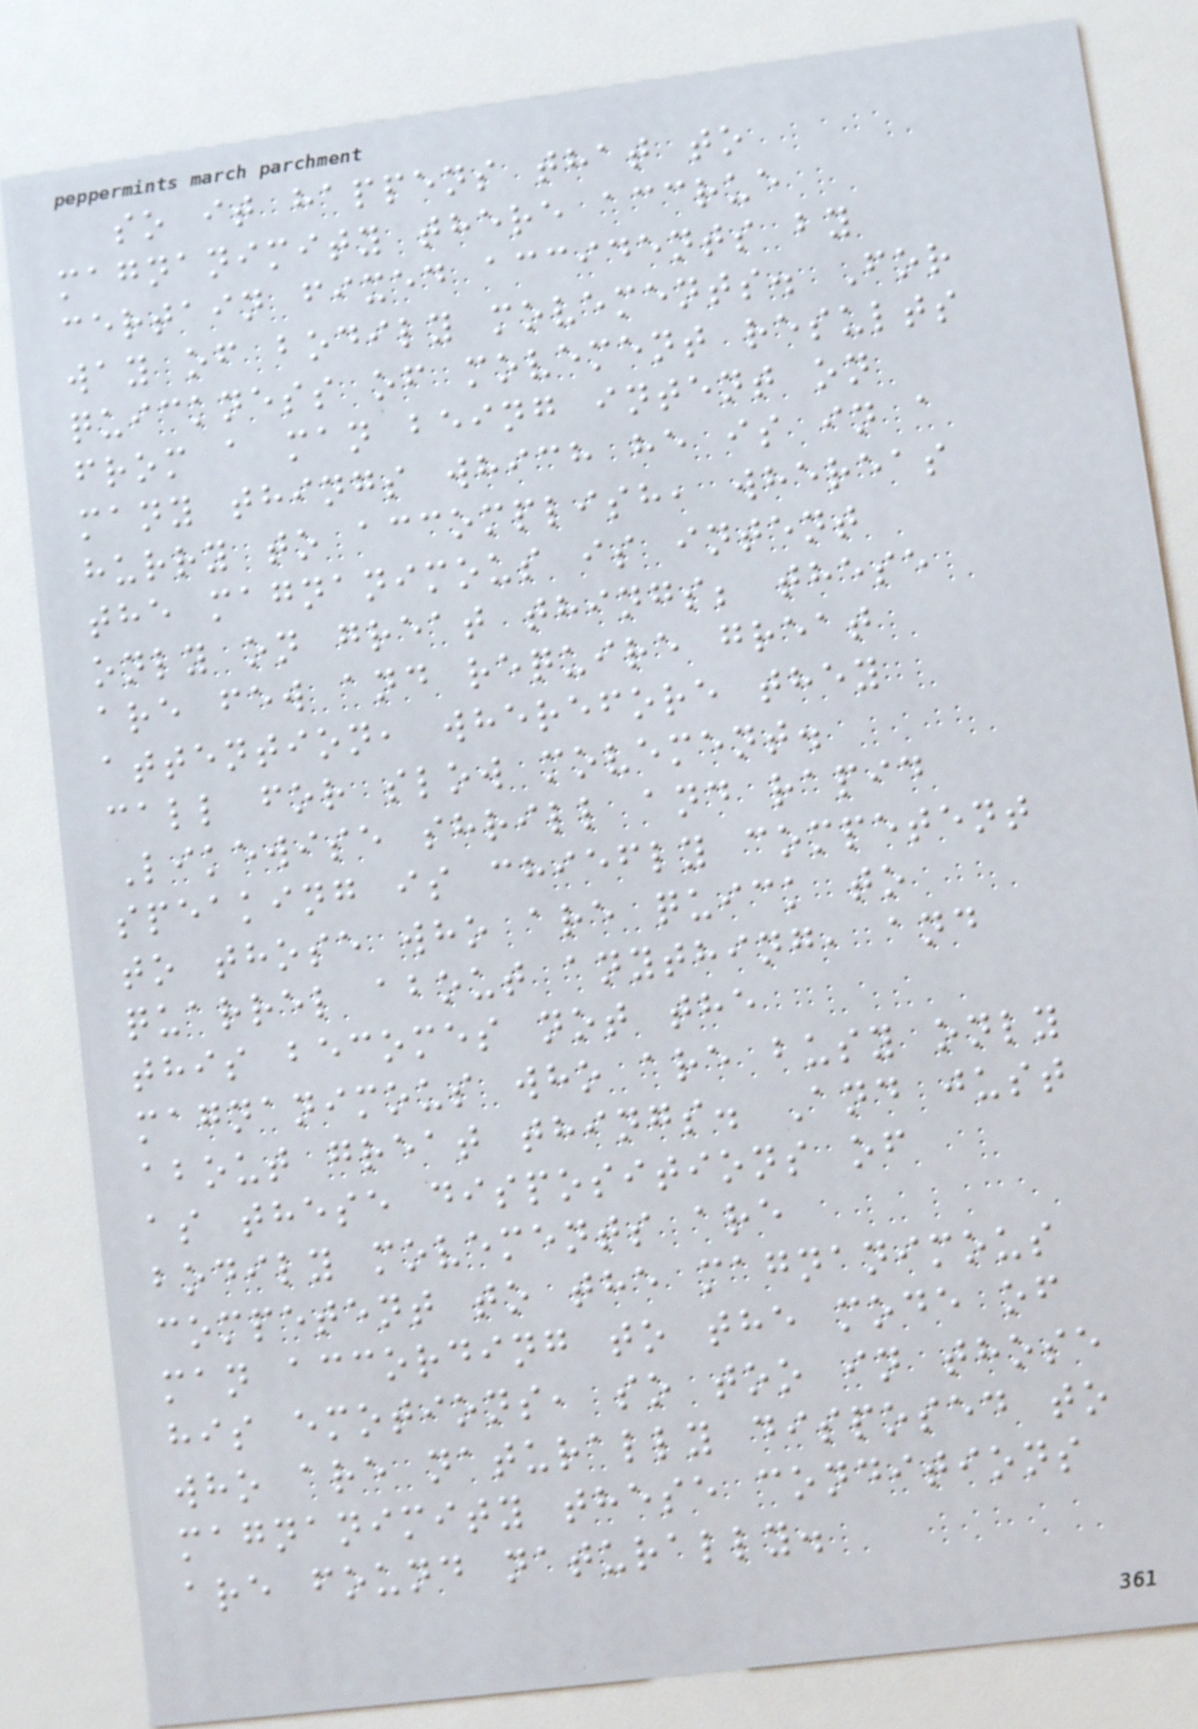so it happens that to
magnanimity there accrue
certain fixed accidents by
way of bodily movements. For
quickness of movement results
from a man being intent on
many things which he is in a
hurry to accomplish, whereas
the magnanimous is intent
only on great things; these
are few and require great
attention, wherefore they
call for slow movement.
Likewise shrill and rapid
speaking is chiefly competent
to those who are quick to
quarrel about anything, and
this becomes not the
magnanimous who are busy only
about great things. And just
as these dispositions of
bodily movements are
competent to the magnanimous
man according to the mode of
his emotions, so too in those
who are naturally disposed to
magnanimity these conditions
are found naturally.
